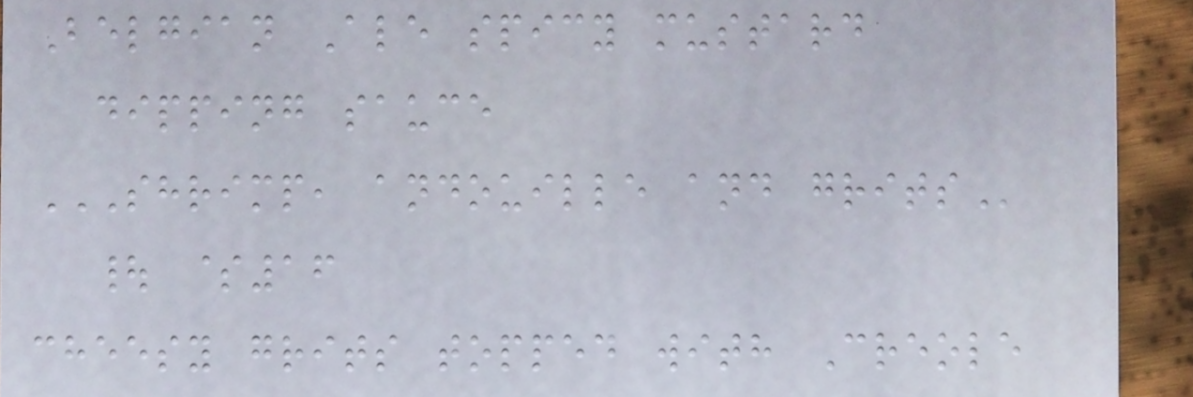Belgian Ale spicy mustard
dipping sauce
SHRIMP, ANDOUILLE AND GRITS
| $16
cheesy grits topped with Creole
